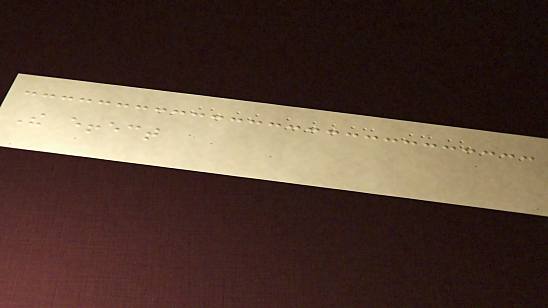The effect
